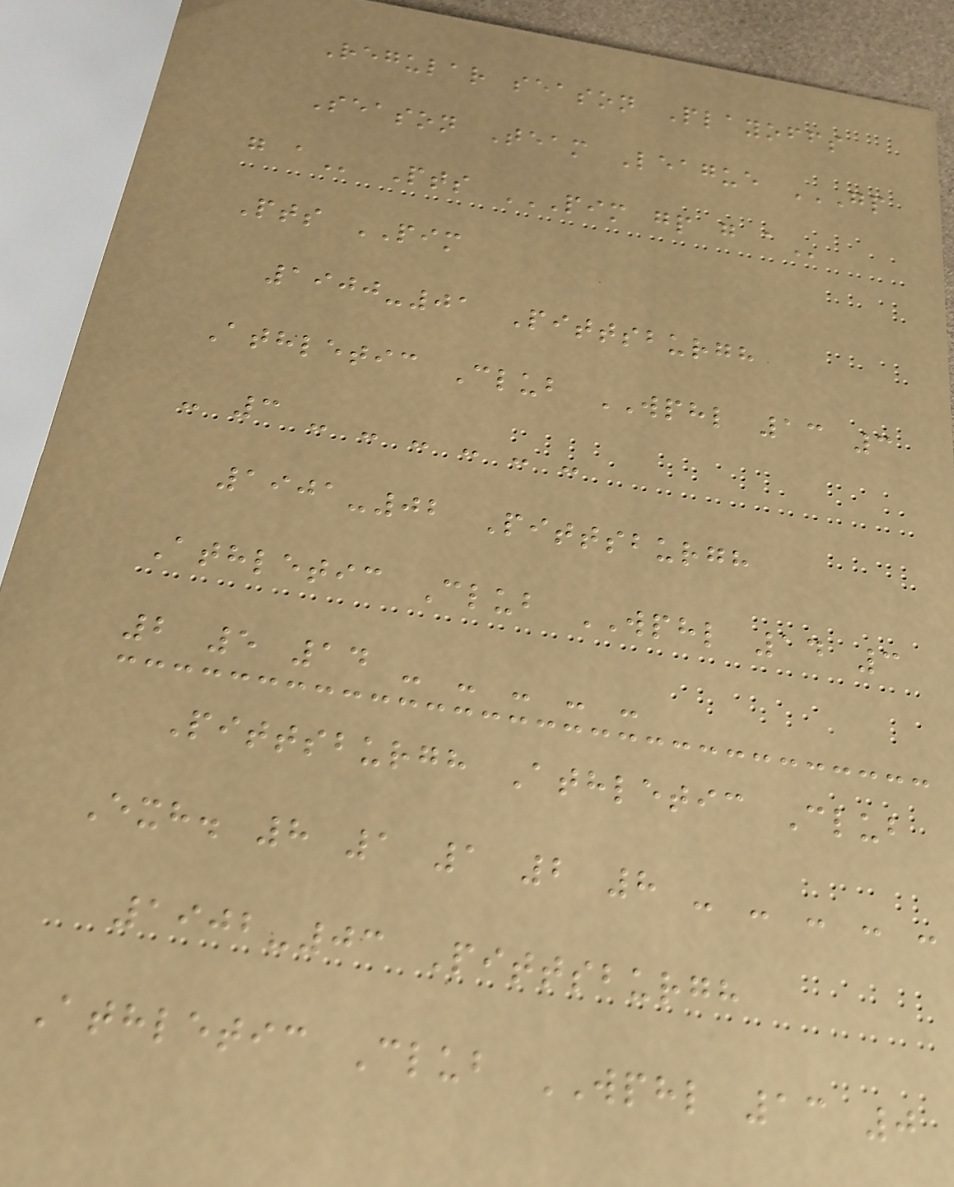Regular season Playoffs
Season Team League GP
G A Pts PIM GP G A
Pts PIM
1900-01 Pittsburgh
Athletic Club WPHL 13 3
- 3 - - - - - -
1901-02 Pittsburgh
Athletic Club WPHL 14 3
2 5 14 - - - - -
Pittsburgh Athletic Club
Exh. 8 1 1 2 8 - - - - -
1902-03 Pittsburgh
Athletic Club WPHL 13 0
